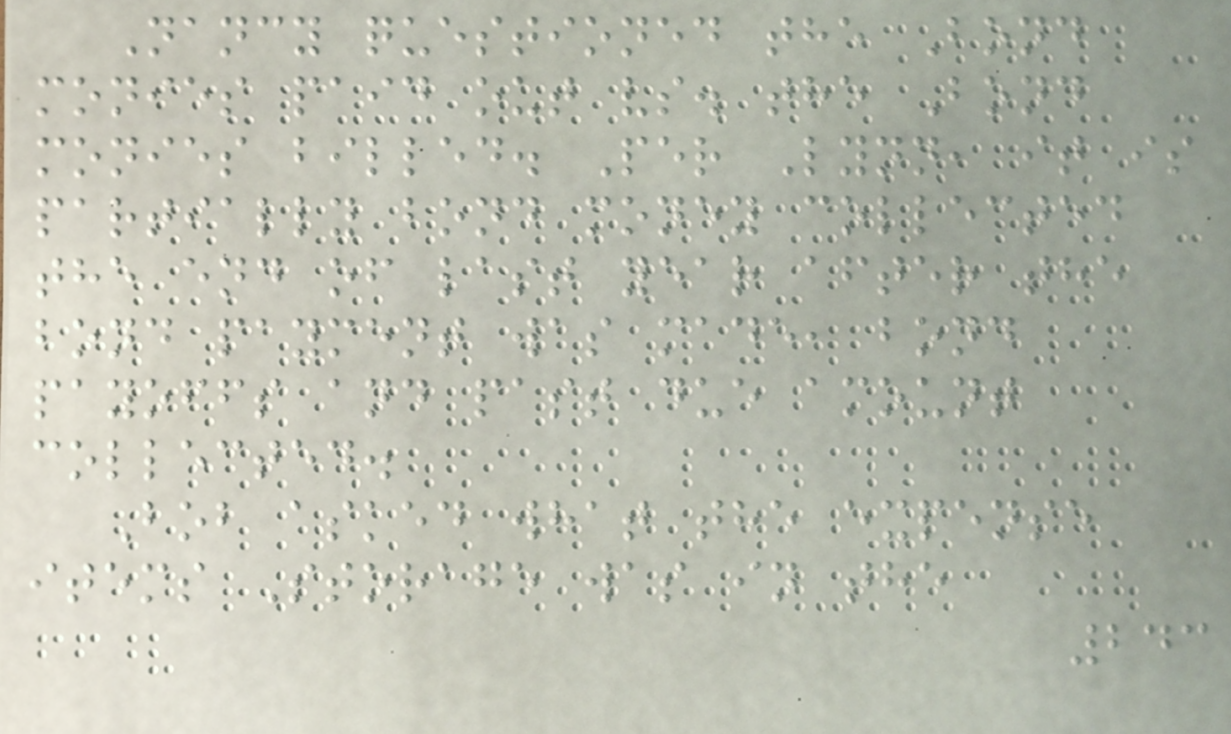Nancy questioned the Bond
monies paid out vs. the Bond
monies billed. Per Lynn, it is
partially bond money collected
the end of last year after the
bond payment was made, bond
payoffs and past due amount
collected.
Bob asked what the expense
items Storage was in the
243
